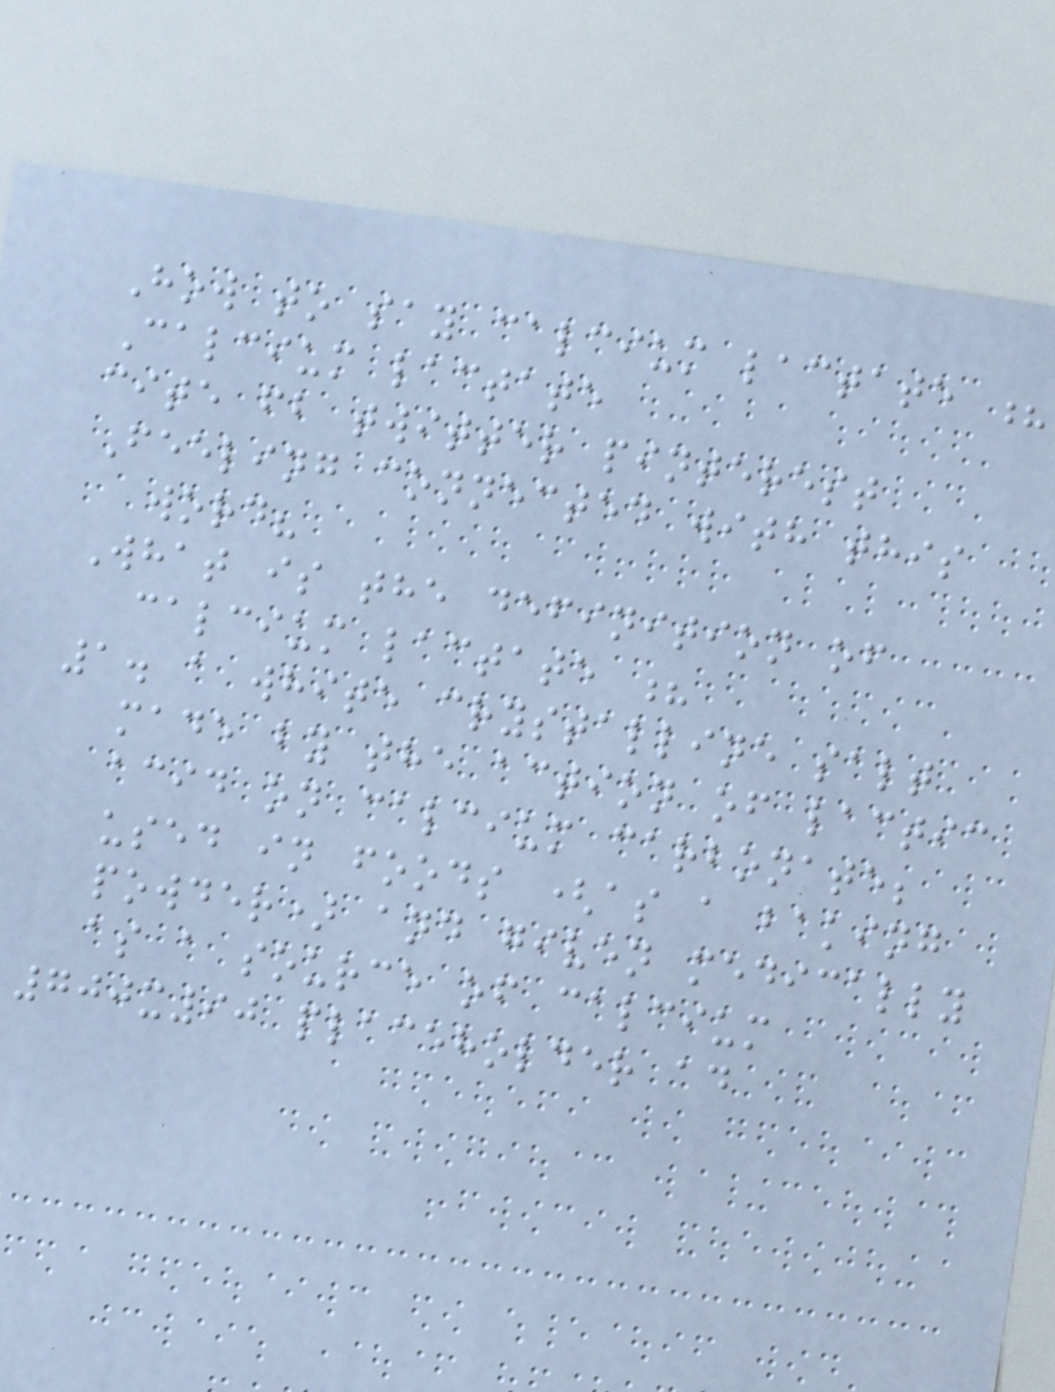How to say calcium lactate ?
Calcium lactate
cite fb twitter pinterest
Feeling connected with this
word?
What is the definition of
calcium lactate ?
1. a white crystalline salt
made by the action of lactic
acid on calcium carbonate;
used in foods (as a baking
powder) and given medically
as a source of calcium
700x90 placeholder ad
